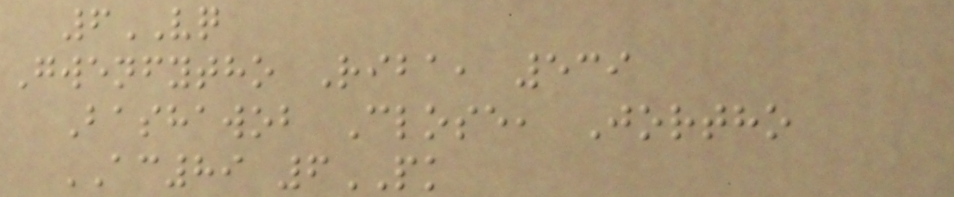6VQ
Gwenfytho Riba, 539
Bashawob Close, Jortho
AC89 6PK
